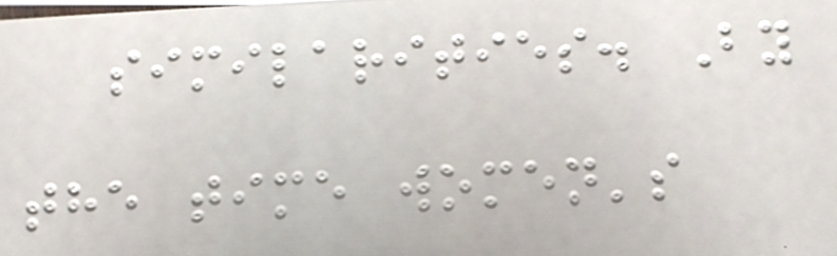similarities. By
the time women's
